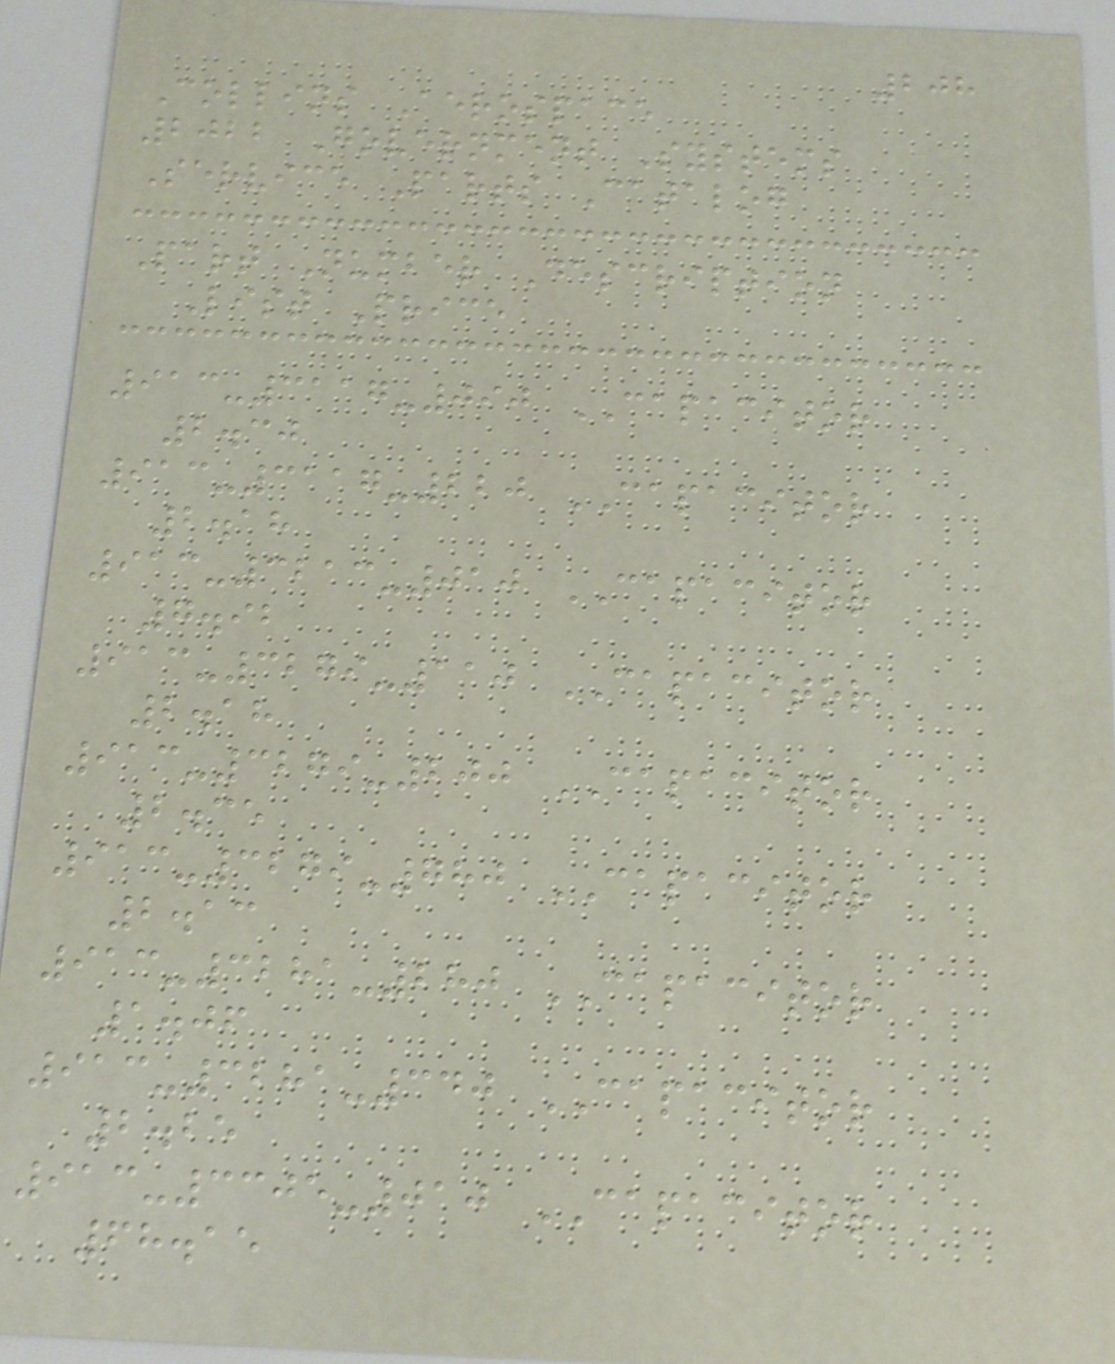208
Collins Aerospace
2022 Government Systems
Service Parts Catalog
Part Number Description
List Price
913-3117-090 CAPACITOR
2.30
913-3117-220 CAPACITOR
2.18
913-3213-010 CAPACITOR
7.92
913-3279-110 CAPACITOR
2.18
913-3279-200 CAPACITOR
2.35
913-3279-780 CAPACITOR
2.13
913-3281-280 CAPACITOR
1.06
913-3281-340 CAPACITOR
2.25
913-3305-010 CAPACITOR
68.15
